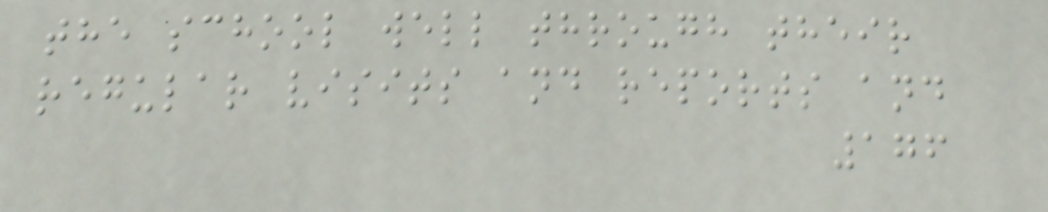the school well through their
regular visits and reports and
176
